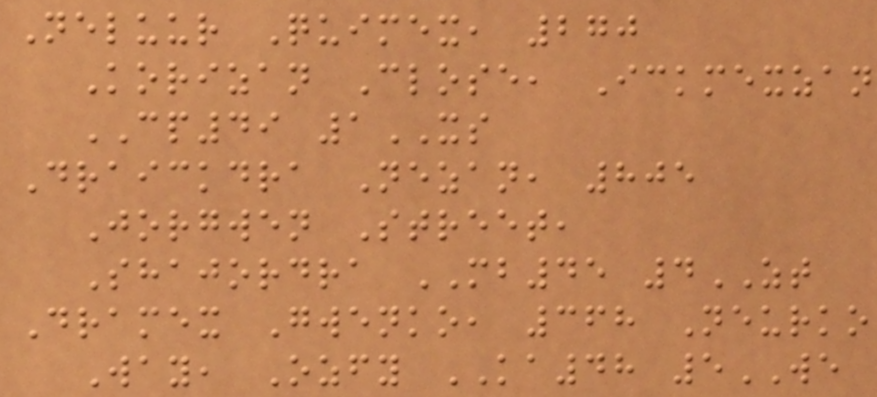Neluur Quimex, 270
Korizan Close, Ickmexzan
CP49 1XS
Draickdra Nezan, 805
Jorgwen Street,
Shajordra MB45 4ZT
Dramex Gwenko, 368 Neurko
Way, Ozfy KA48 5WE
